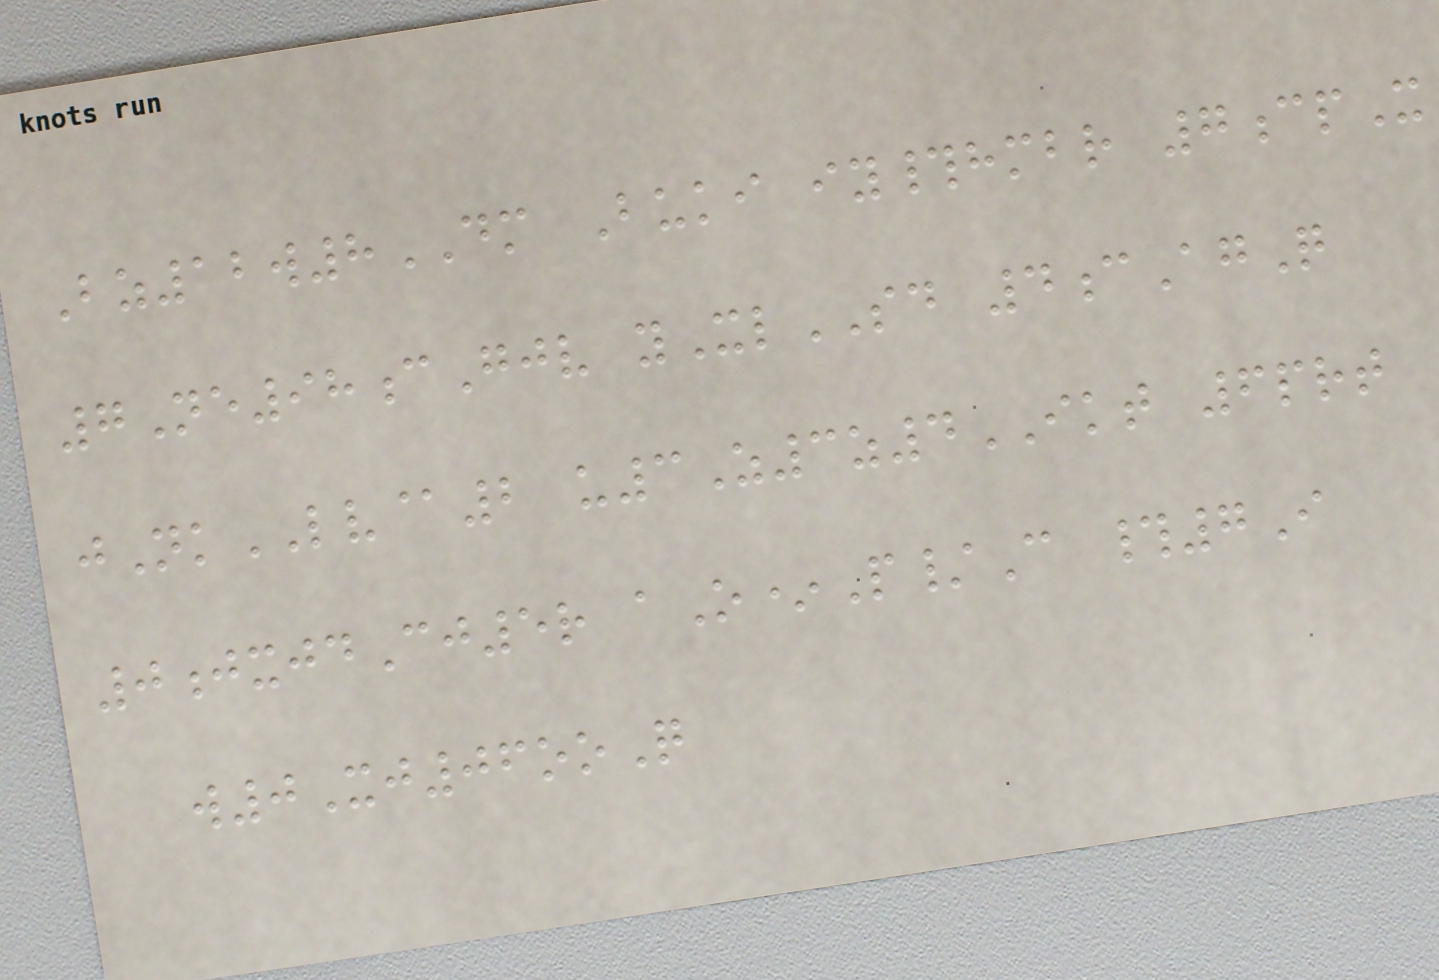Bz12w8DM Buki iy#hmbr 7cpX
7Ne98cGjv yXlSD 4cAgQ
jNkLV@2 u3Z3z4IKT 6prt
0jxjdCj5r aO*P/C #7I
w0Xj06ooQ
